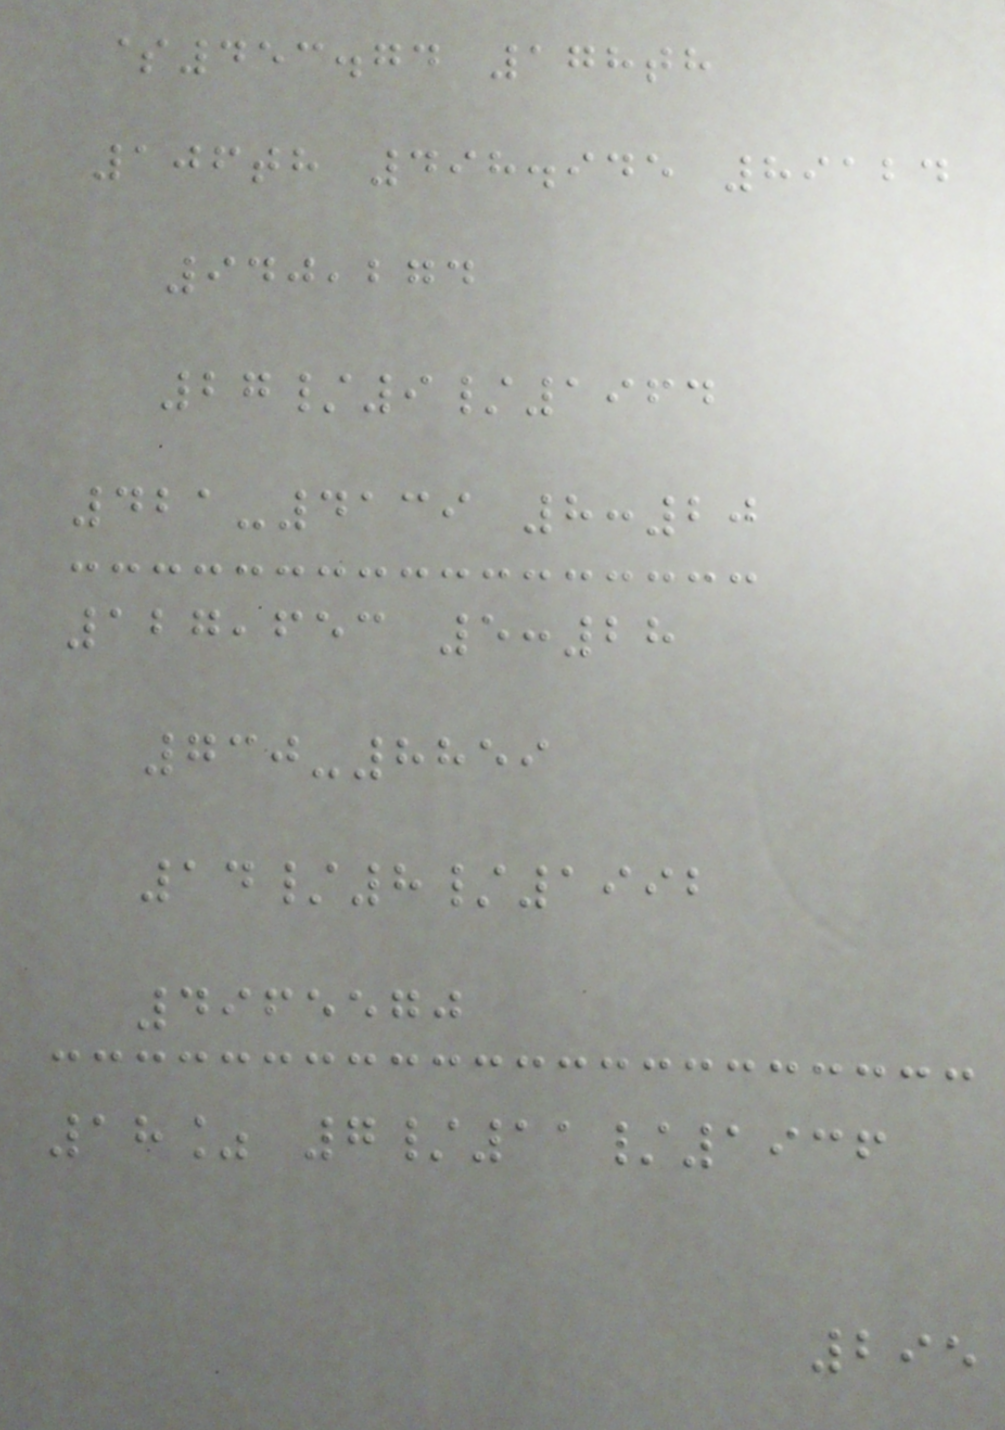$453.74 178th
106th 498.945 89124
940,274
27/9/1964
421-4139 8:20
127,653 5:28
730-8859
14/8/1992
4965570
18% 7/11/1936
295
